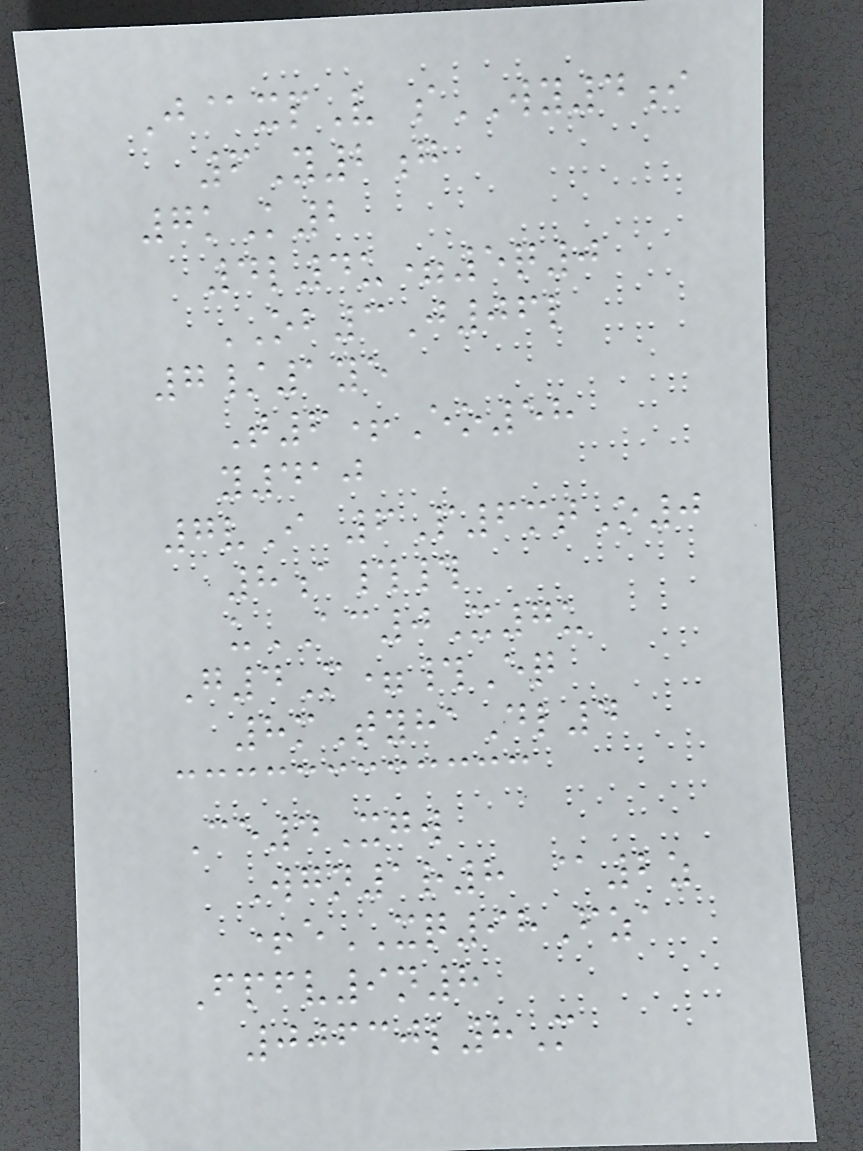J@xpV sWY4i
6Y2g
7kK2
4l4u=5q0
OB3J06l
7/1ye
T6+Eo58
y410
7vI 6P6mtO0
8a##
uAC0X7u
G4M=#Eq
8mTyhaDl4
Ce4Xgw
Wgn1r8 @2z
+eXQ98Fza
Fpfv9n8
00630l8M
